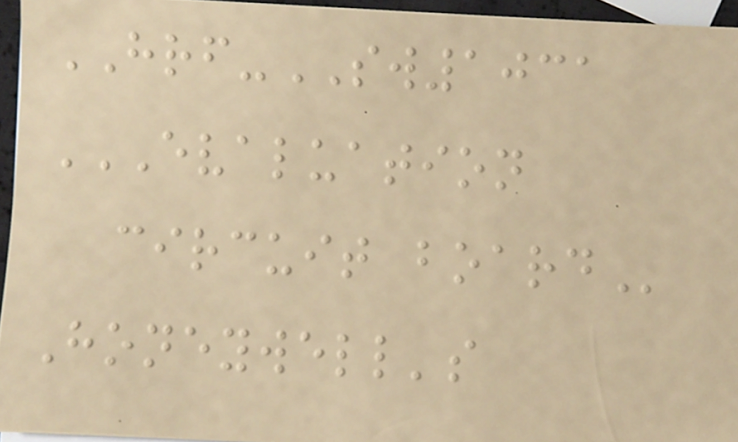HRF-SW1031
EVALUATION
CIRCUIT BOARD
Honeywell's
